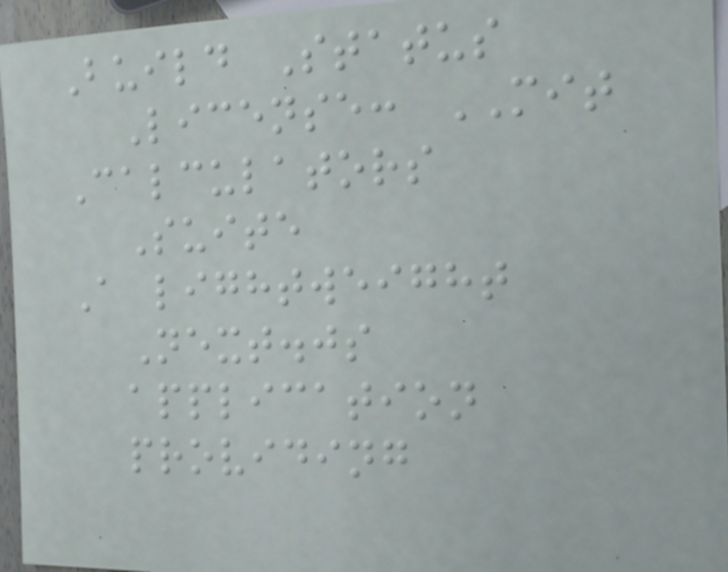Build Status
License: MIT
Calculators
Suite
A lightweight
Next.js
application
providing
